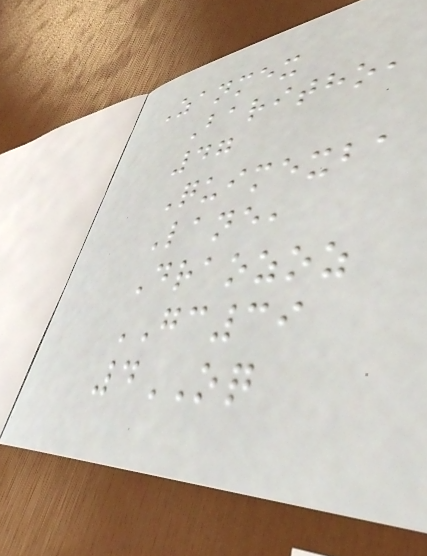Zanmex
Baritho,
47
Quimexba
Lane,
Draozoz
GC39
4OQ
